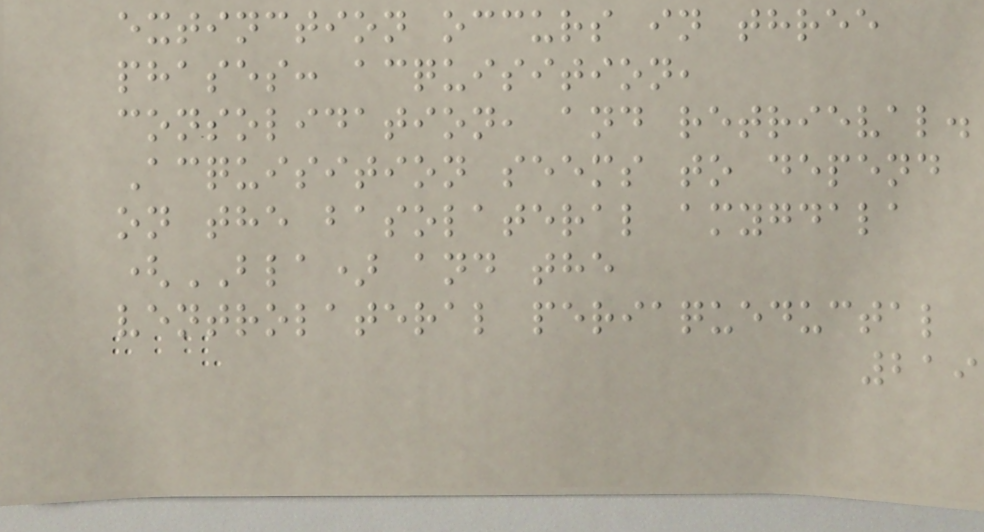extinction occurs in three
phases: acquisition,
consolidation, and retrieval.
Acquisition seems to depend
on the basolateral amygdala
(BLA) and the
ventrolateral periaqueductal
219
